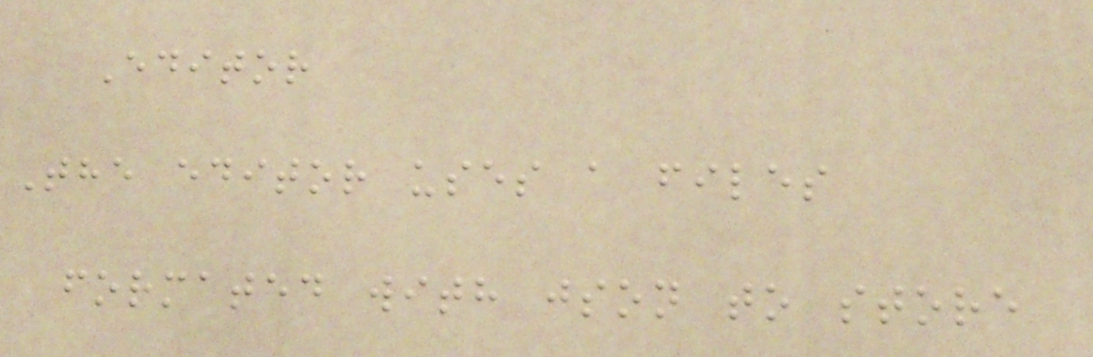Editor
The editor uses a files
formated with json to store
